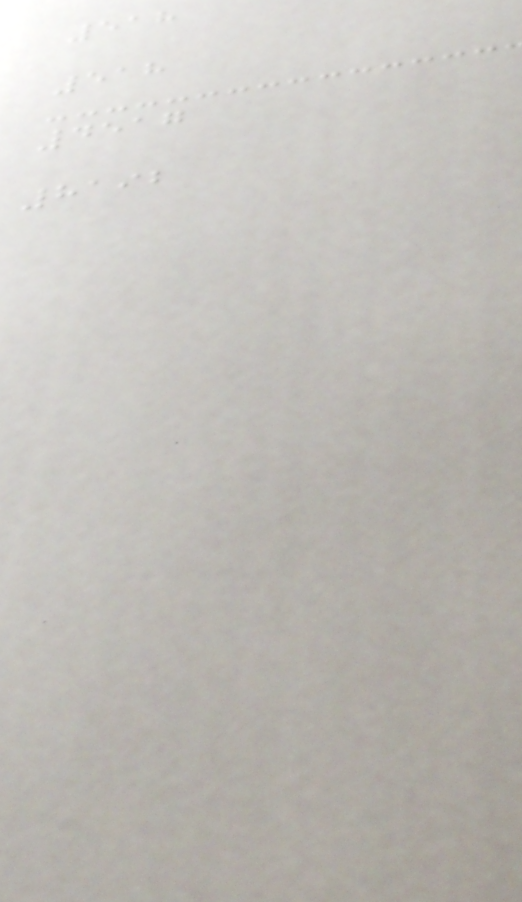518
518
4517
8192
